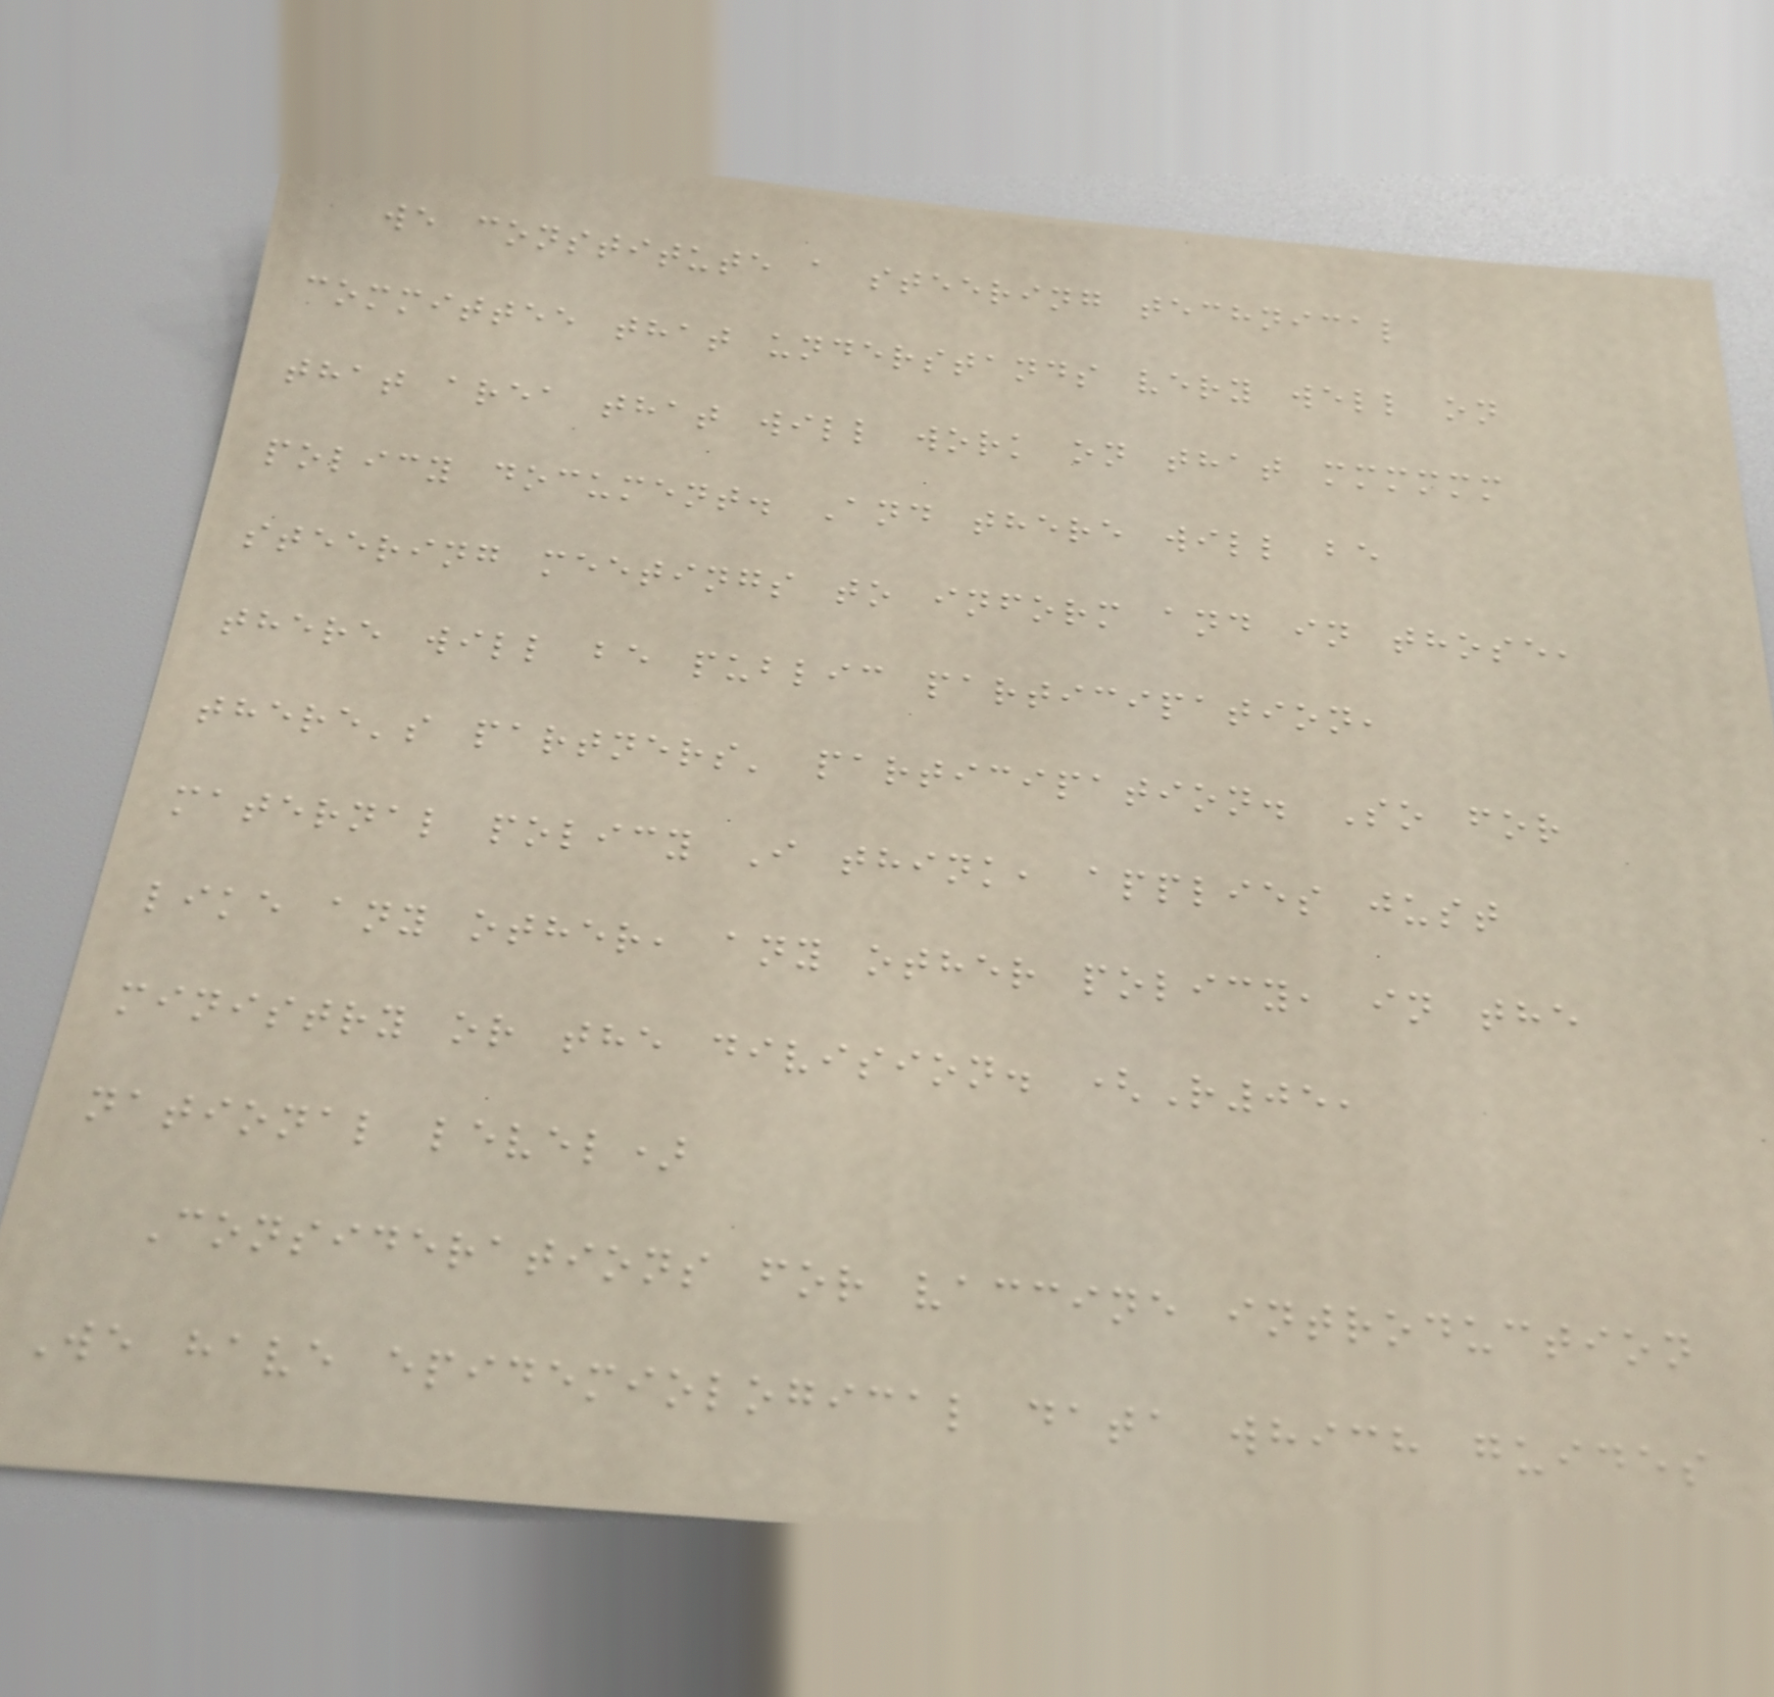we constitute a steering technical
committee that understands very well on
that area that will work on that mmmmmm
policy document. And there will be
steering meetings to inform and in those,
there will be public participation,
there's partners' participation. So for
maternal policy I think, applies just
like any other, any other policy, in the
ministry or the division. (R05,
national level)
Considerations for vaccine introduction
We have epidemiological data which guides
